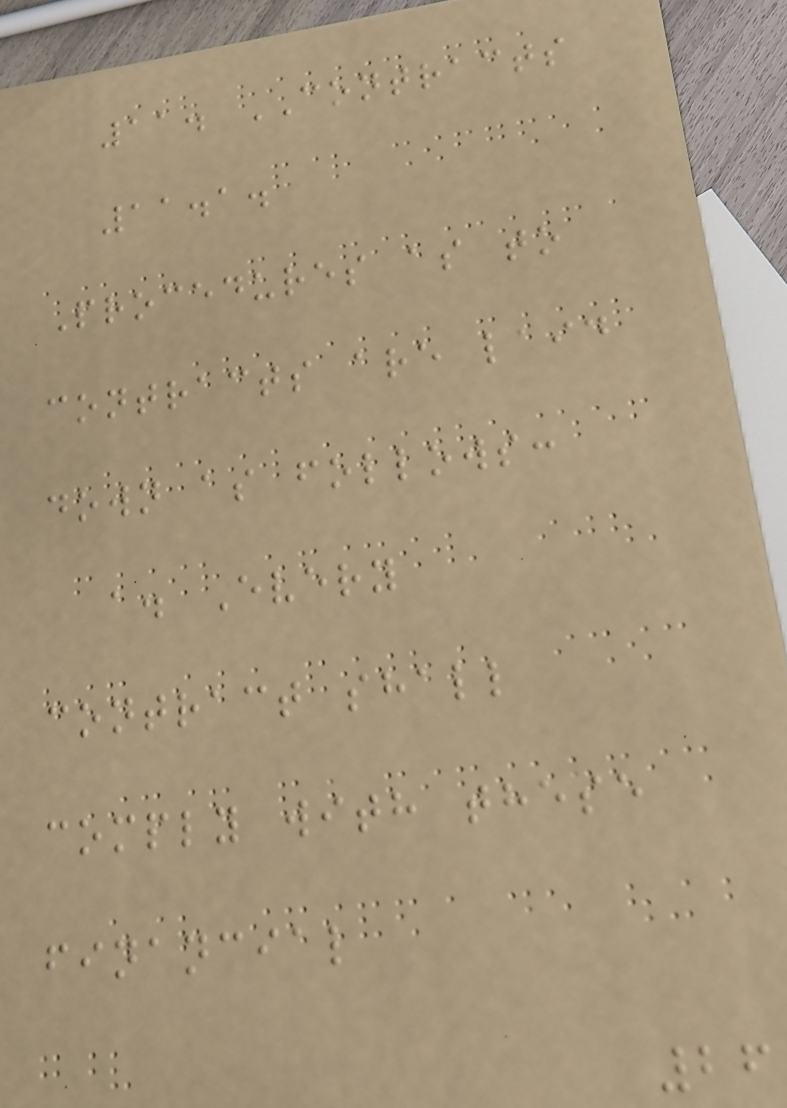11. CONTRACTS
11.1.
Procedures as to
contracts are laid
down as follows:
a. Every
contract shall
comply with these
financial
26
